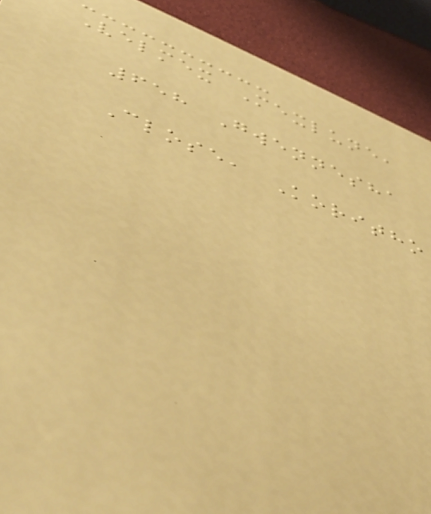Velmex Mexlune,
658 Gwennesha
Close, Koritho
